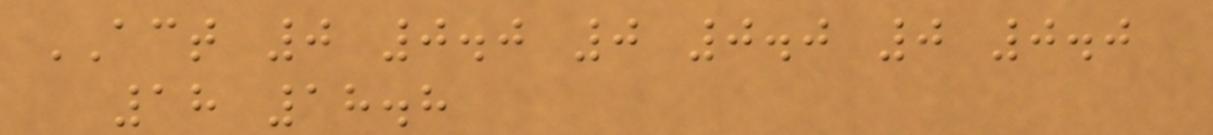ACT 0 0.0 0 0.0 0 0.0
18 18.8
